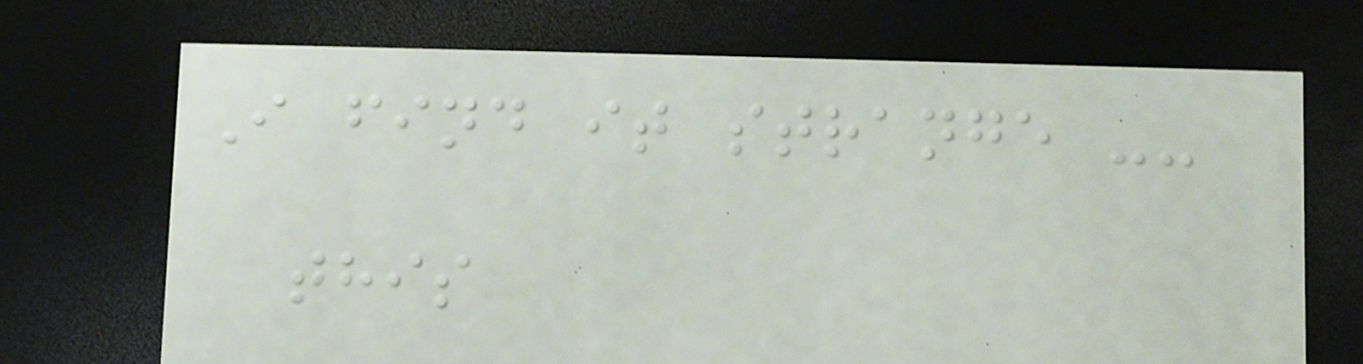I find it strange --
this
